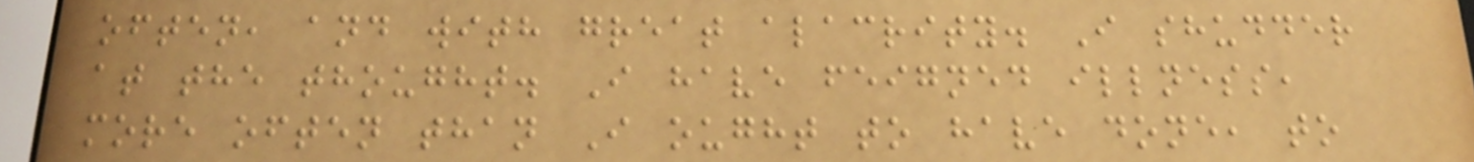often, and with great alacrity. I shudder
at the thought. I have feigned illness,
more often than I ought to have done, to
